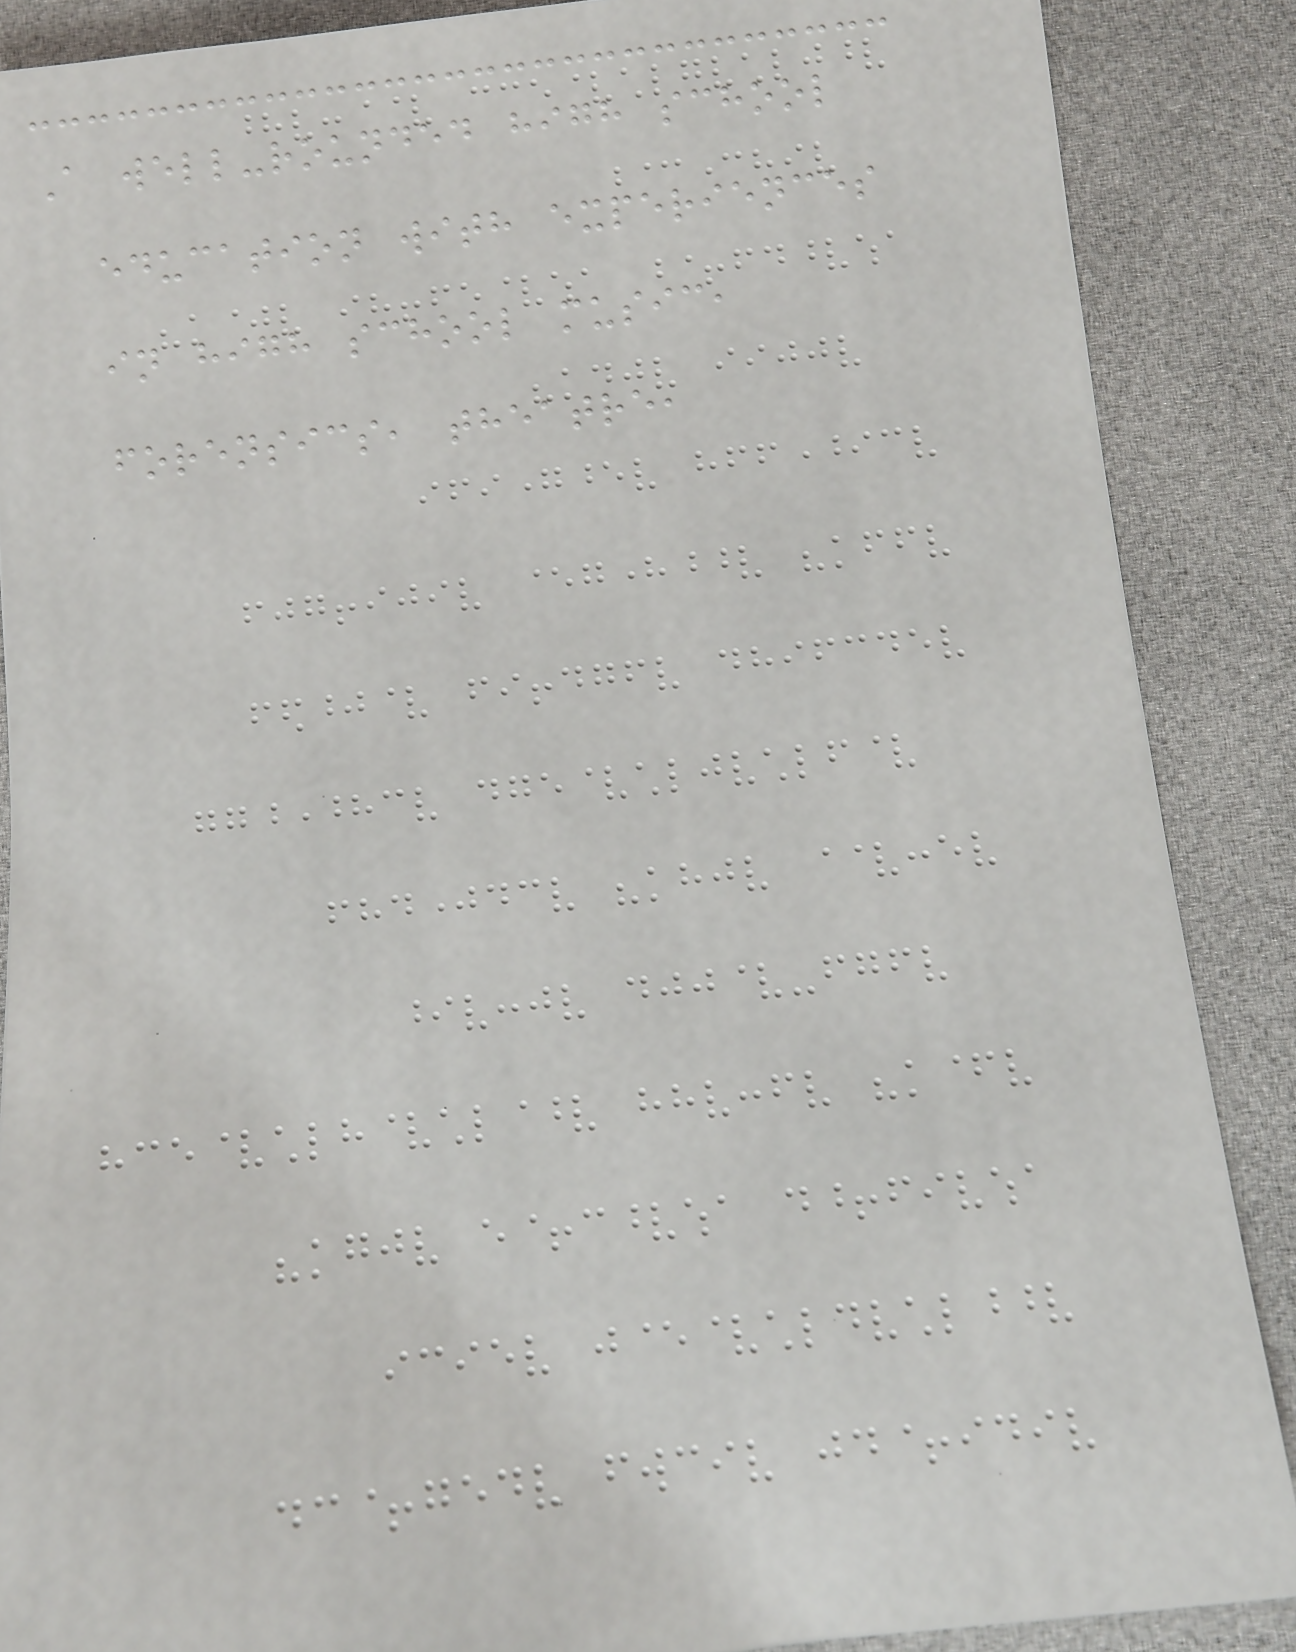A well-rounded high school
education with experiences
in high school music,
forensics, theatre,
